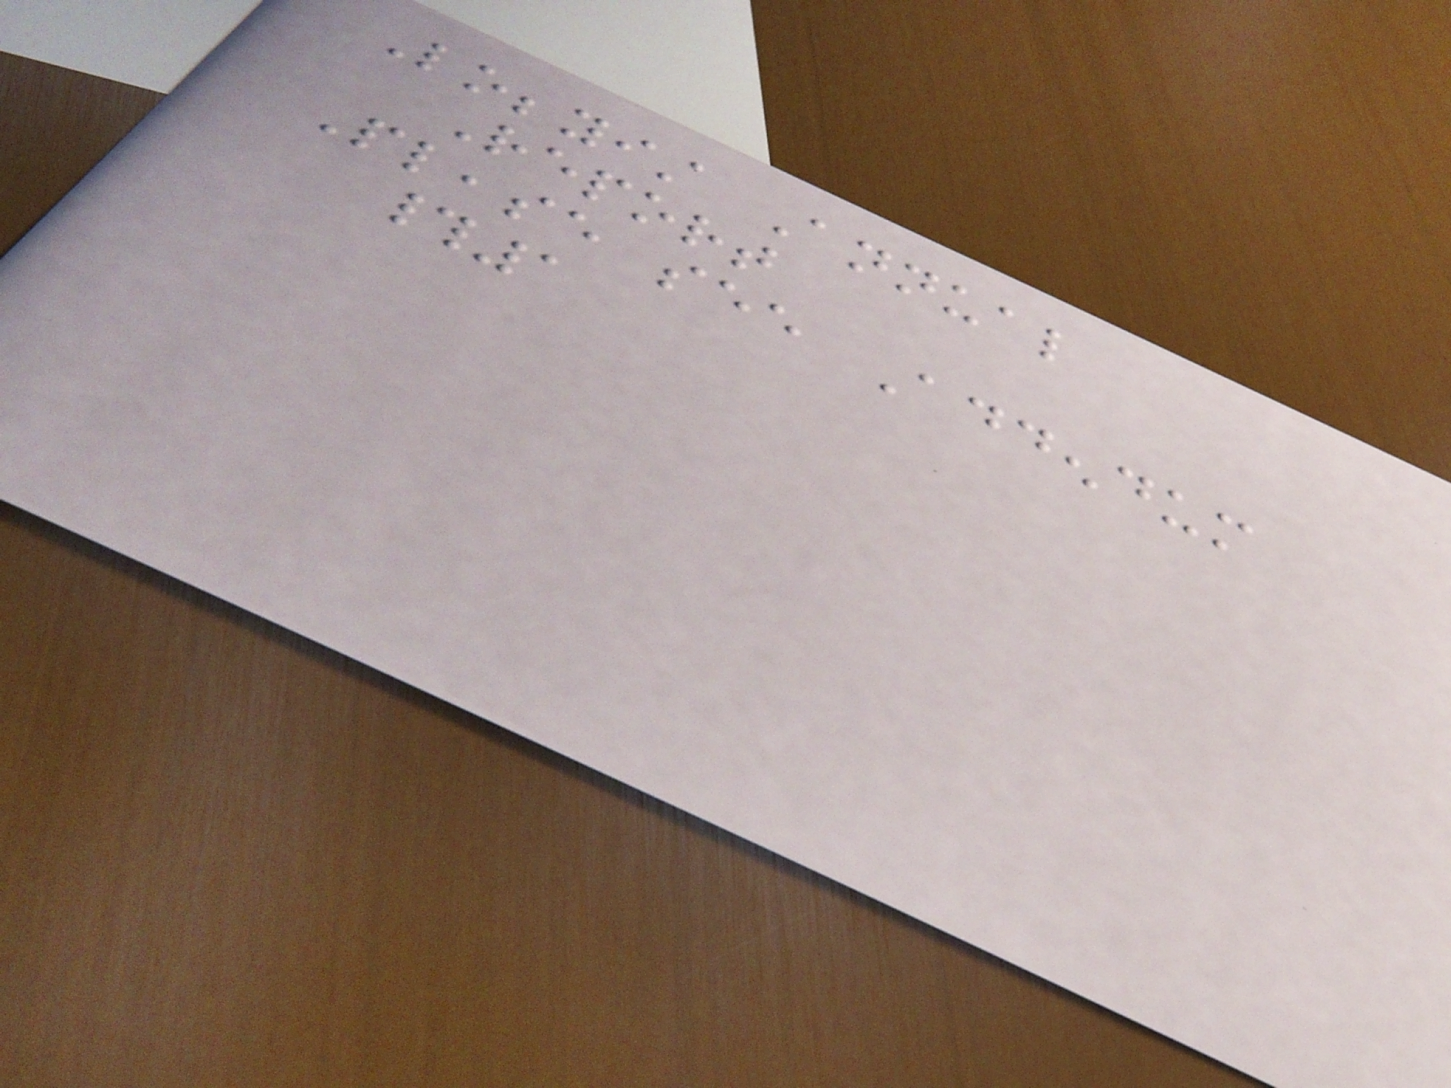Lobbyist Annual
Report
Please see Addendum
#1
